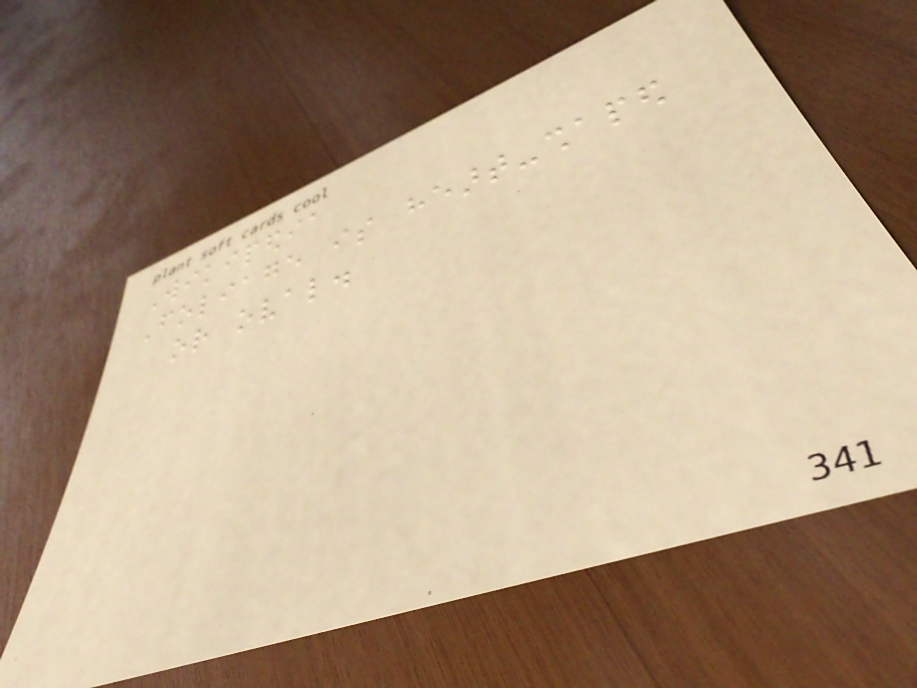Wikipedia
Foliage is heart-shaped
or oval.
